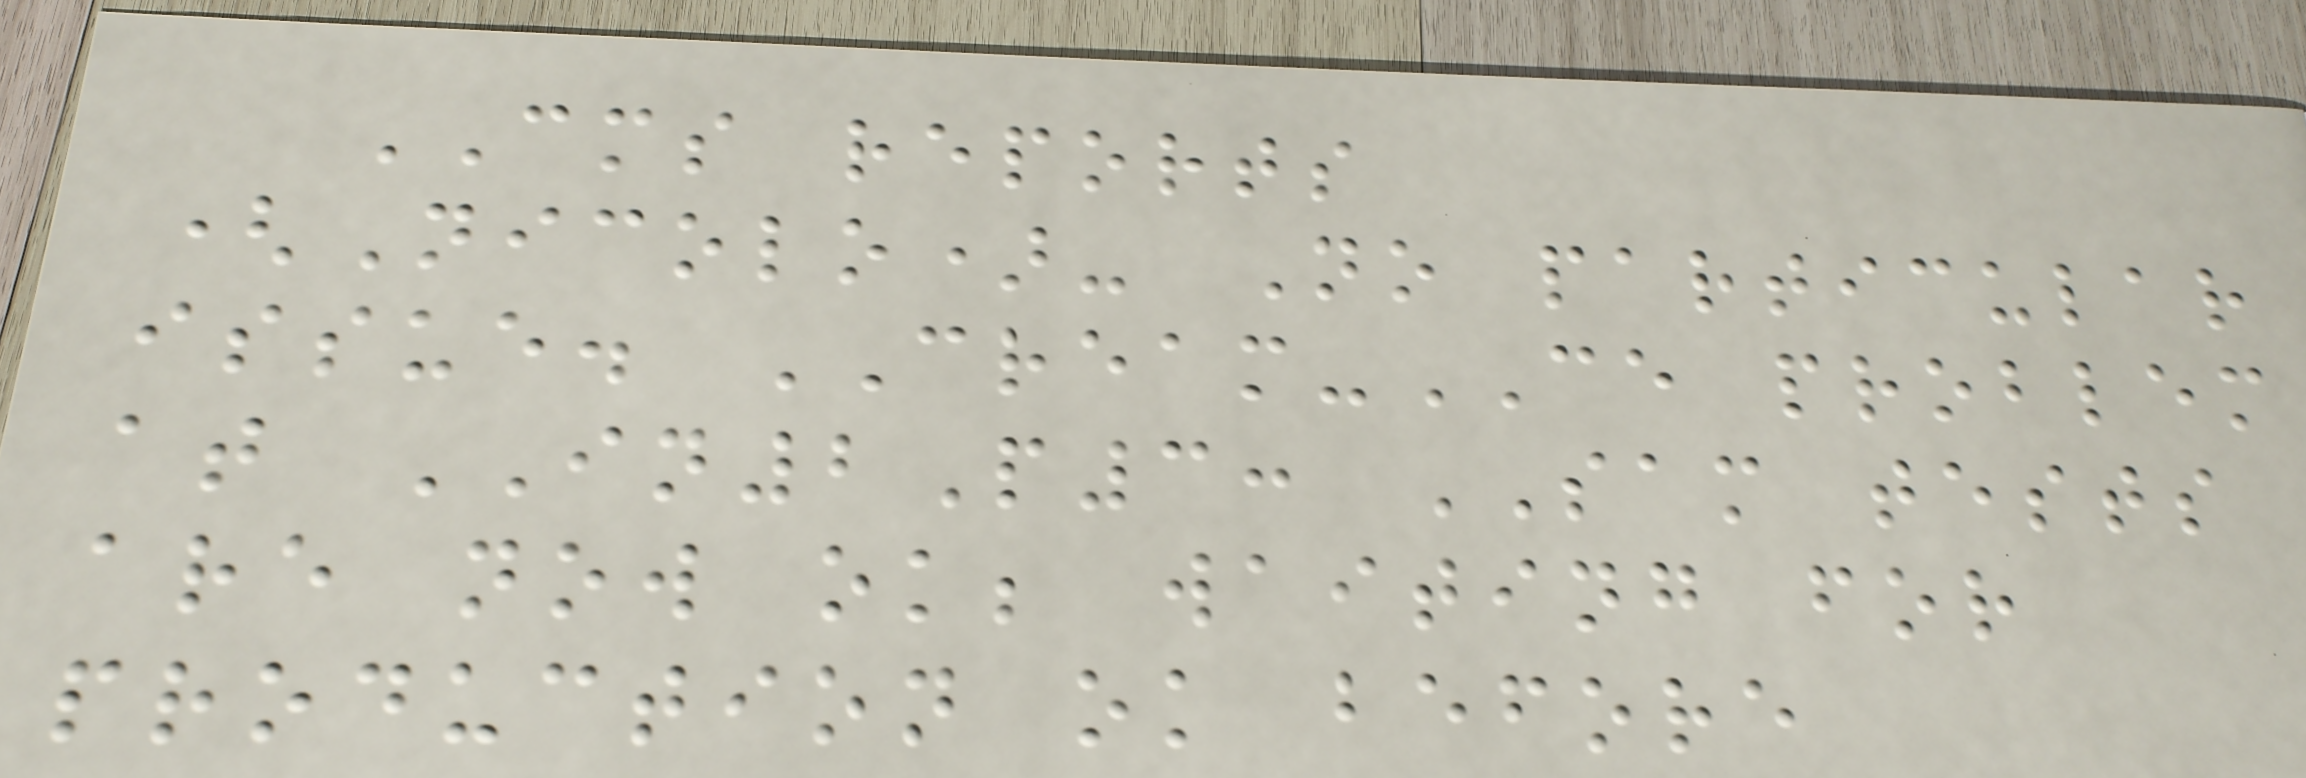CMS reports
(Nicolo)- No particular
issue. CREAM-CE problem
at IN2P3: SAM tests
are now ok; waiting for
production ok before
